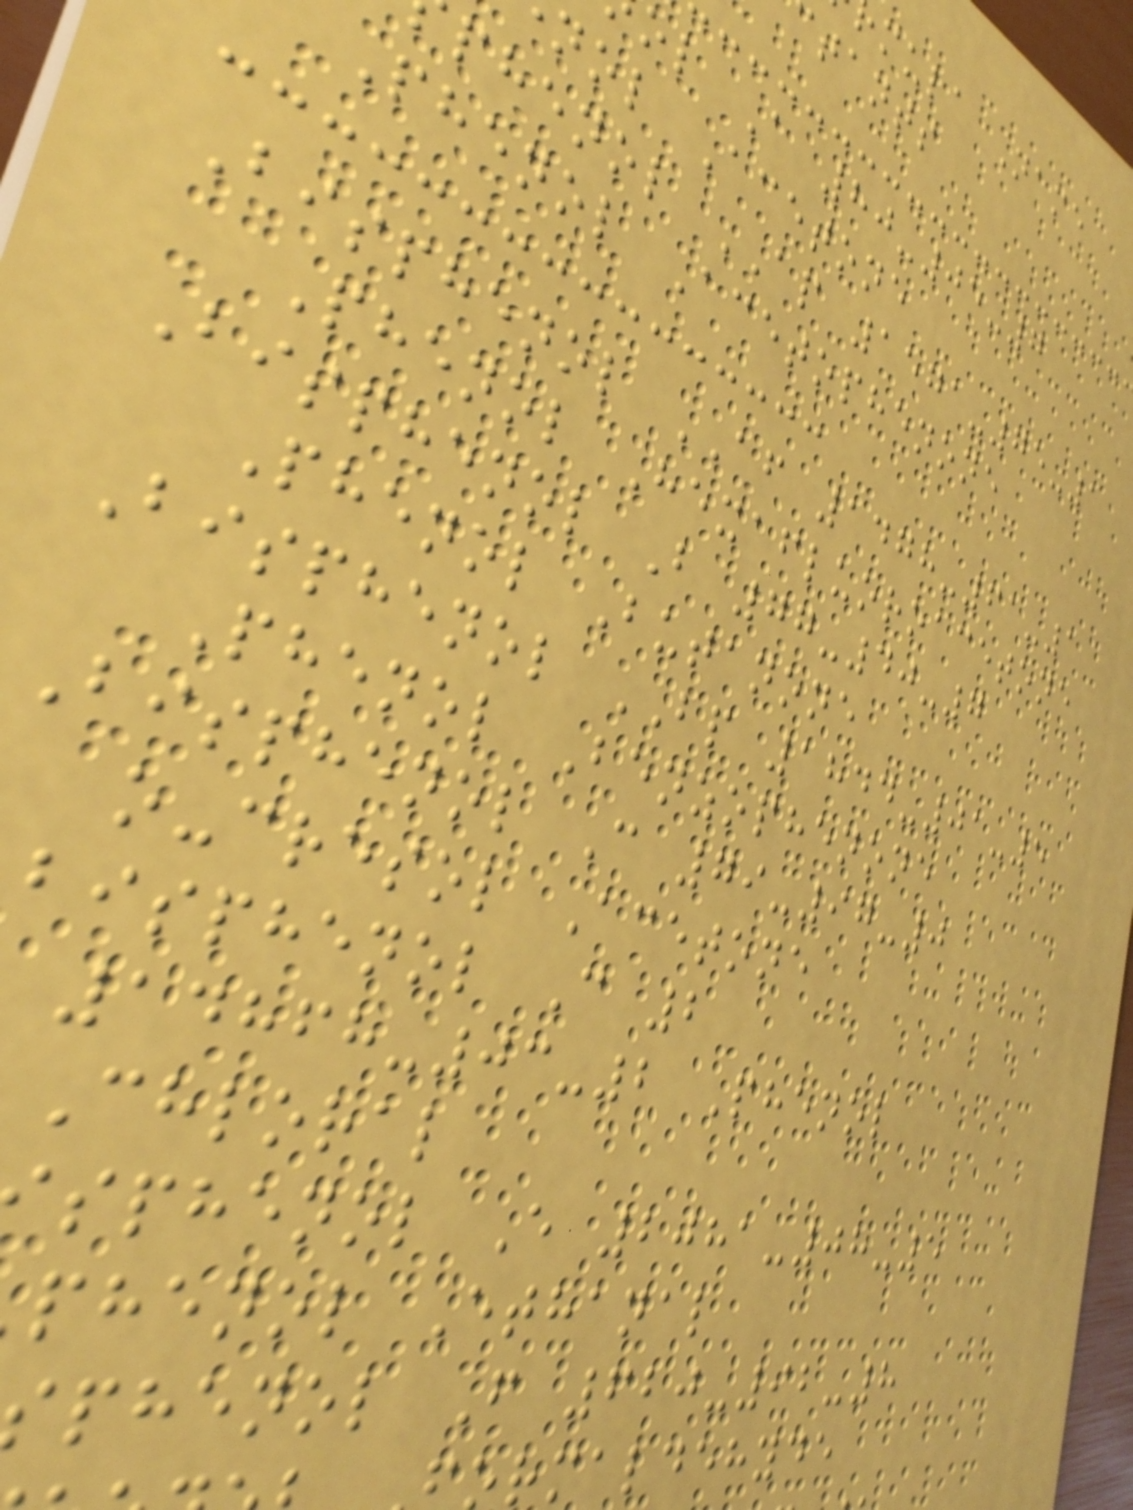mula Name
tants
ol A 80-05-7
nol Acetone
phenol AP 1571-75-1
Phenol Acetophenone
Bisphenol AF 1478-61-1
Phenol Hexafluoroacetone
Bisphenol B 77-40-7
Phenol Butanone
Bisphenol BP 1844-01-5
Phenol Benzophenone
Bisphenol C 79-97-0
o-cresol Acetone
bisphenol C 2
14868-03-2 Phenol
Chloral
sphenol E 2081-08-5
phenol Ethanal
phenol F 620-92-8
rmaldehyde
